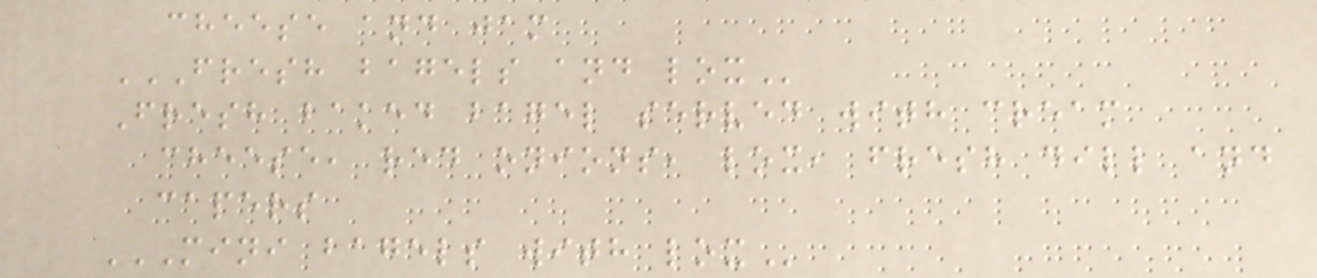cheese and jam
FRESH BAGELS AND LOX
Fresh baked bagel served with cream
cheese, red onions, lox, fresh dill and
capers
MINI BAGELS WITH LOX
